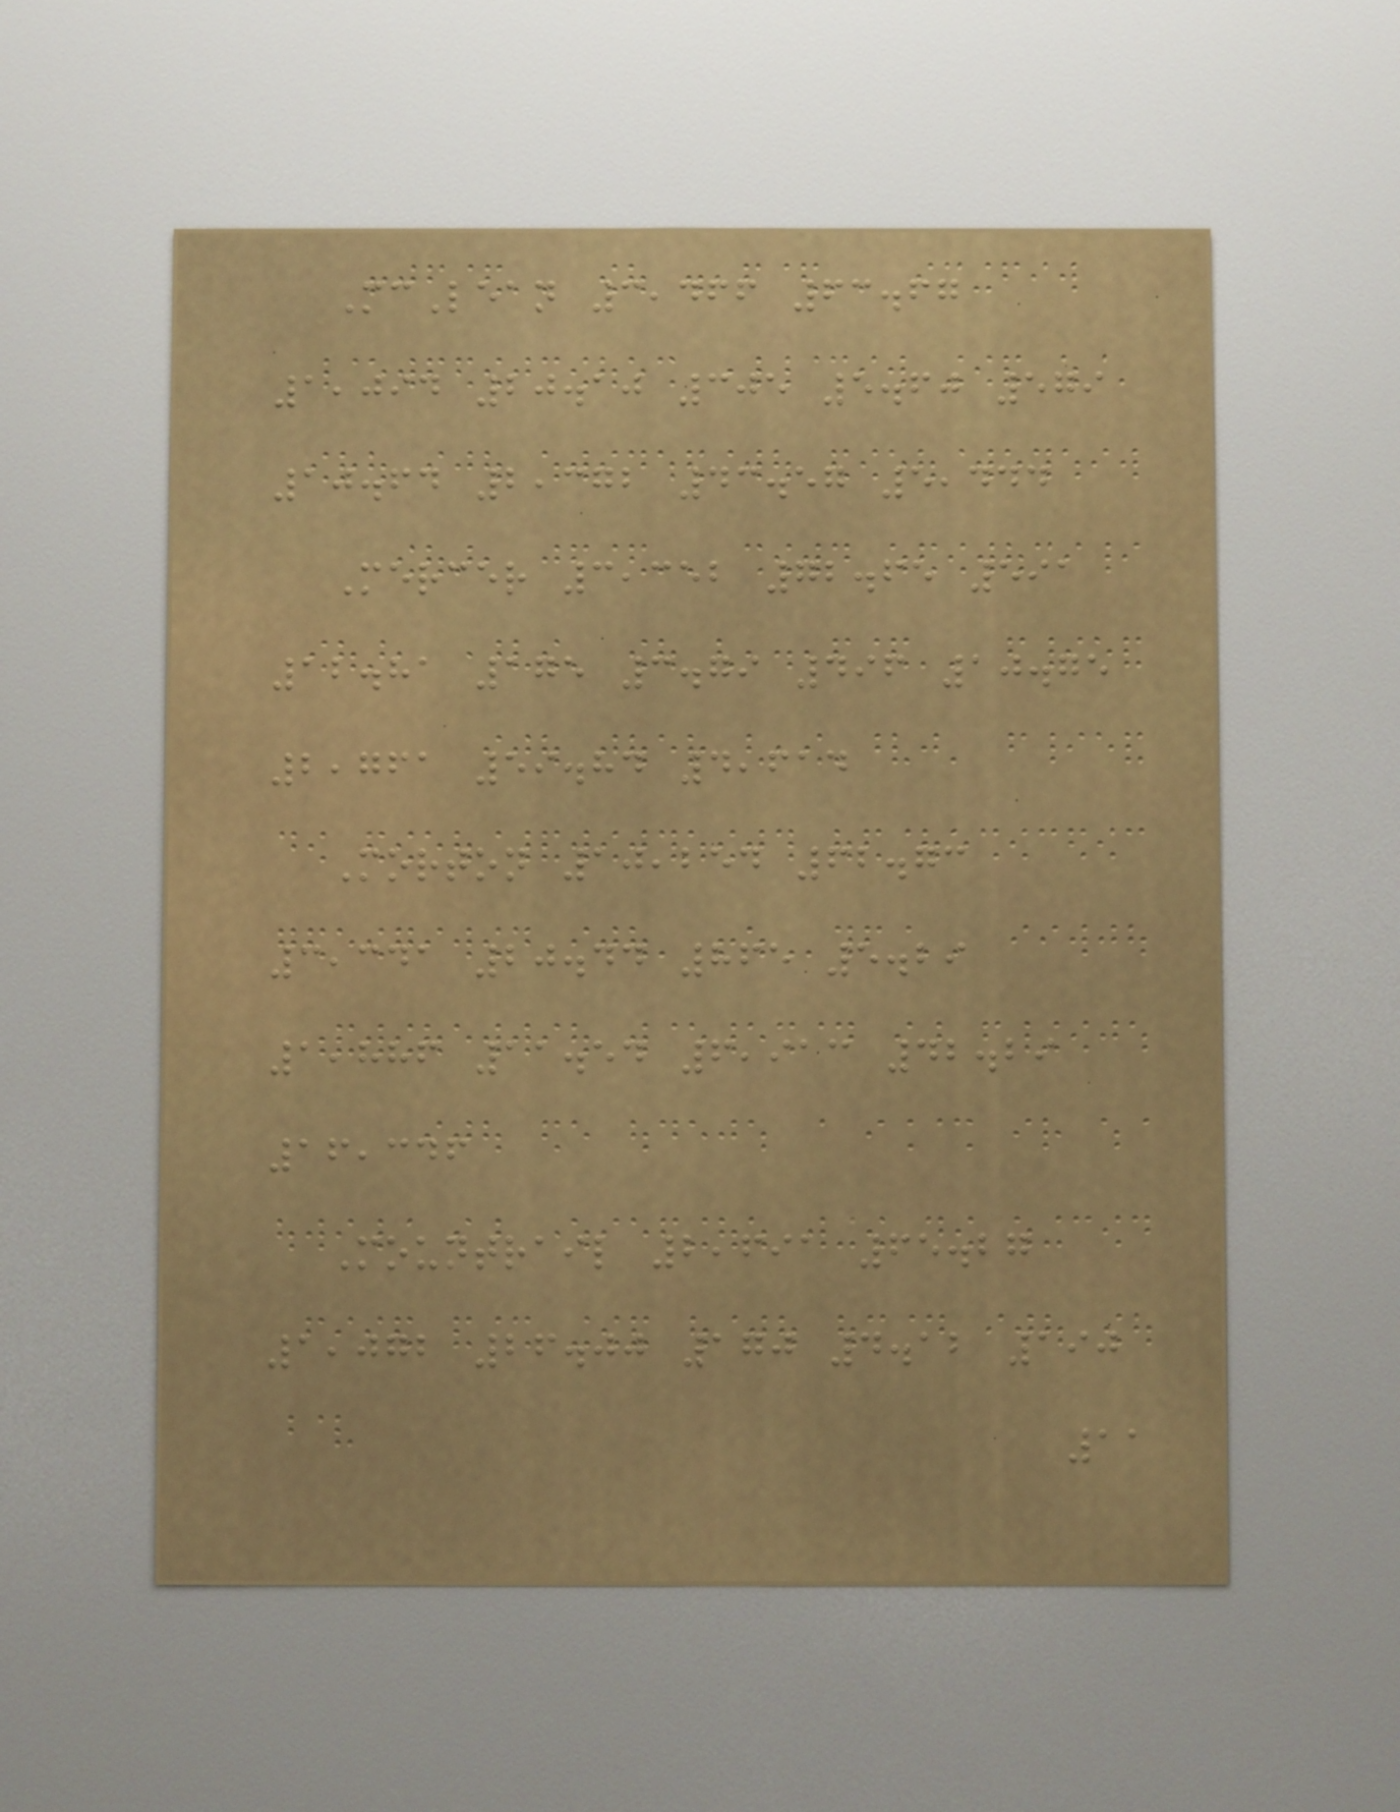McLean 3,466 63.67
1,094 20.10 305 5.60 579
10.64 2,372 43.57 5,444
Mercer 3,352 72.65 591
12.81 175 3.79 496 10.75
2,761 59.84 4,614
Morton 10,254 62.73
3,341 20.44 865 5.29
1,886 11.54 6,913 42.29
16,346
Mountrail 2,691 65.27
1,072 26.00 170 4.12 190
11
